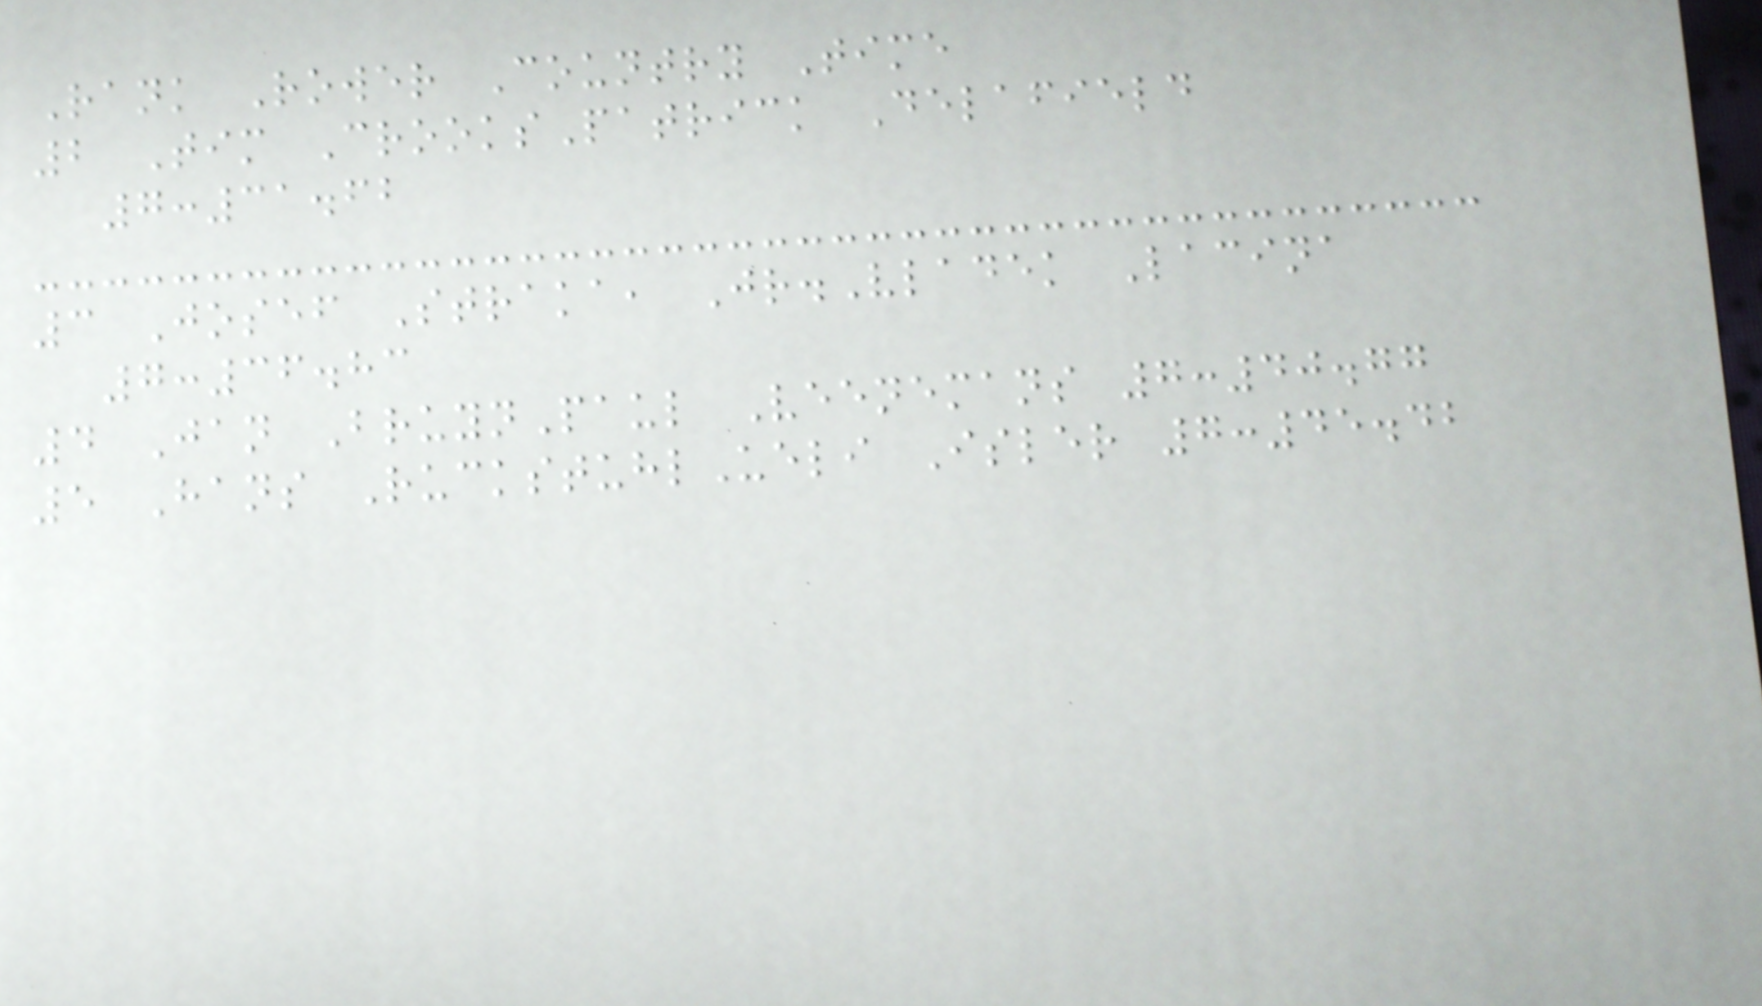Rank Rower Country Time
2 Tim CrooksPatrick Delafield
7:31.62
3 Josef Straka, Jr.Vladek Lacina
7:36.83
4 Jan BruynPaul Veenemans 7:40.77
5 Hans RuckstuhlUeli Isler 7:45.42
